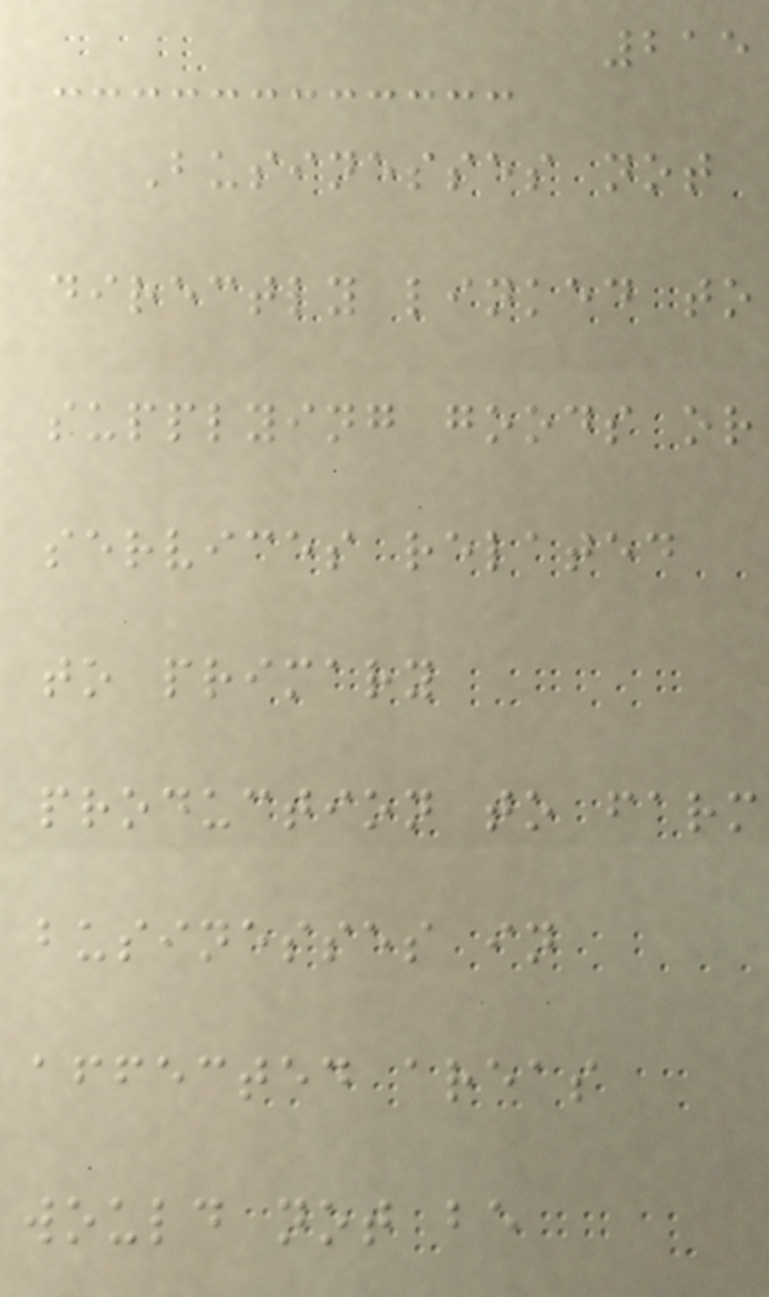215
Businesses not
directly linked to
supplying goods or
services related
to primary
production to farm
businesses in
affected areas
would not be
